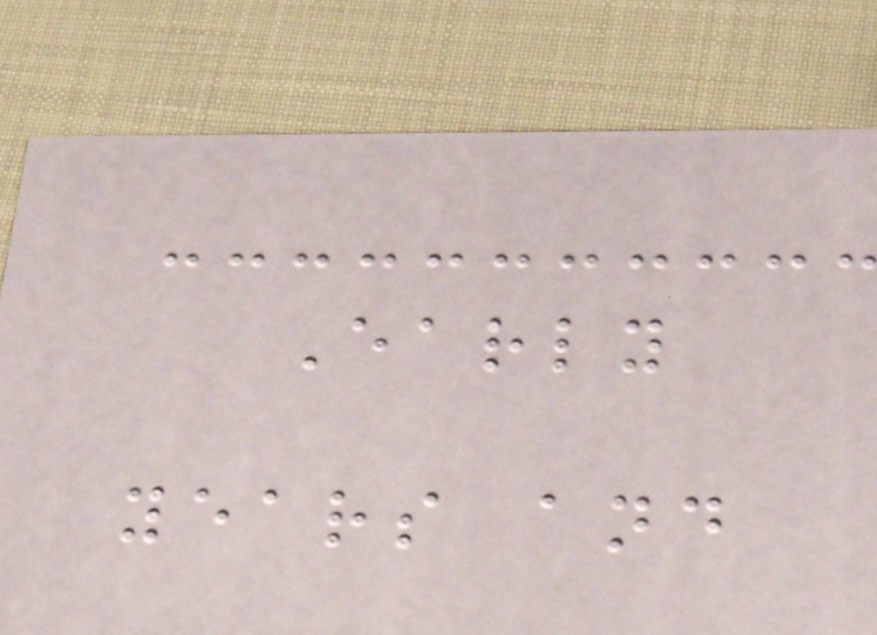Early
years and
